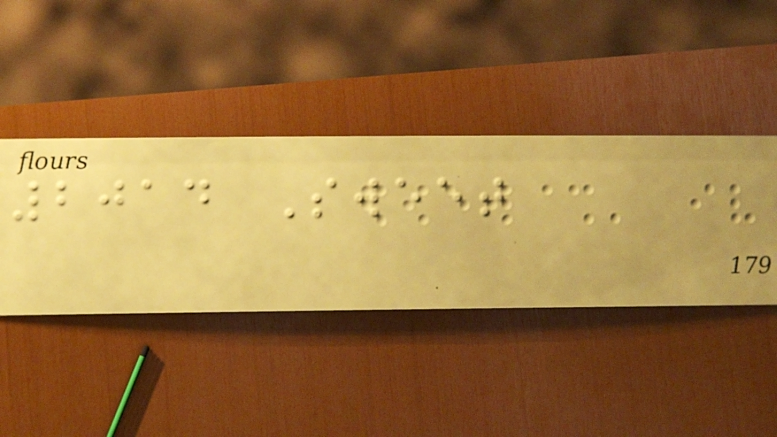2014 Sweet
